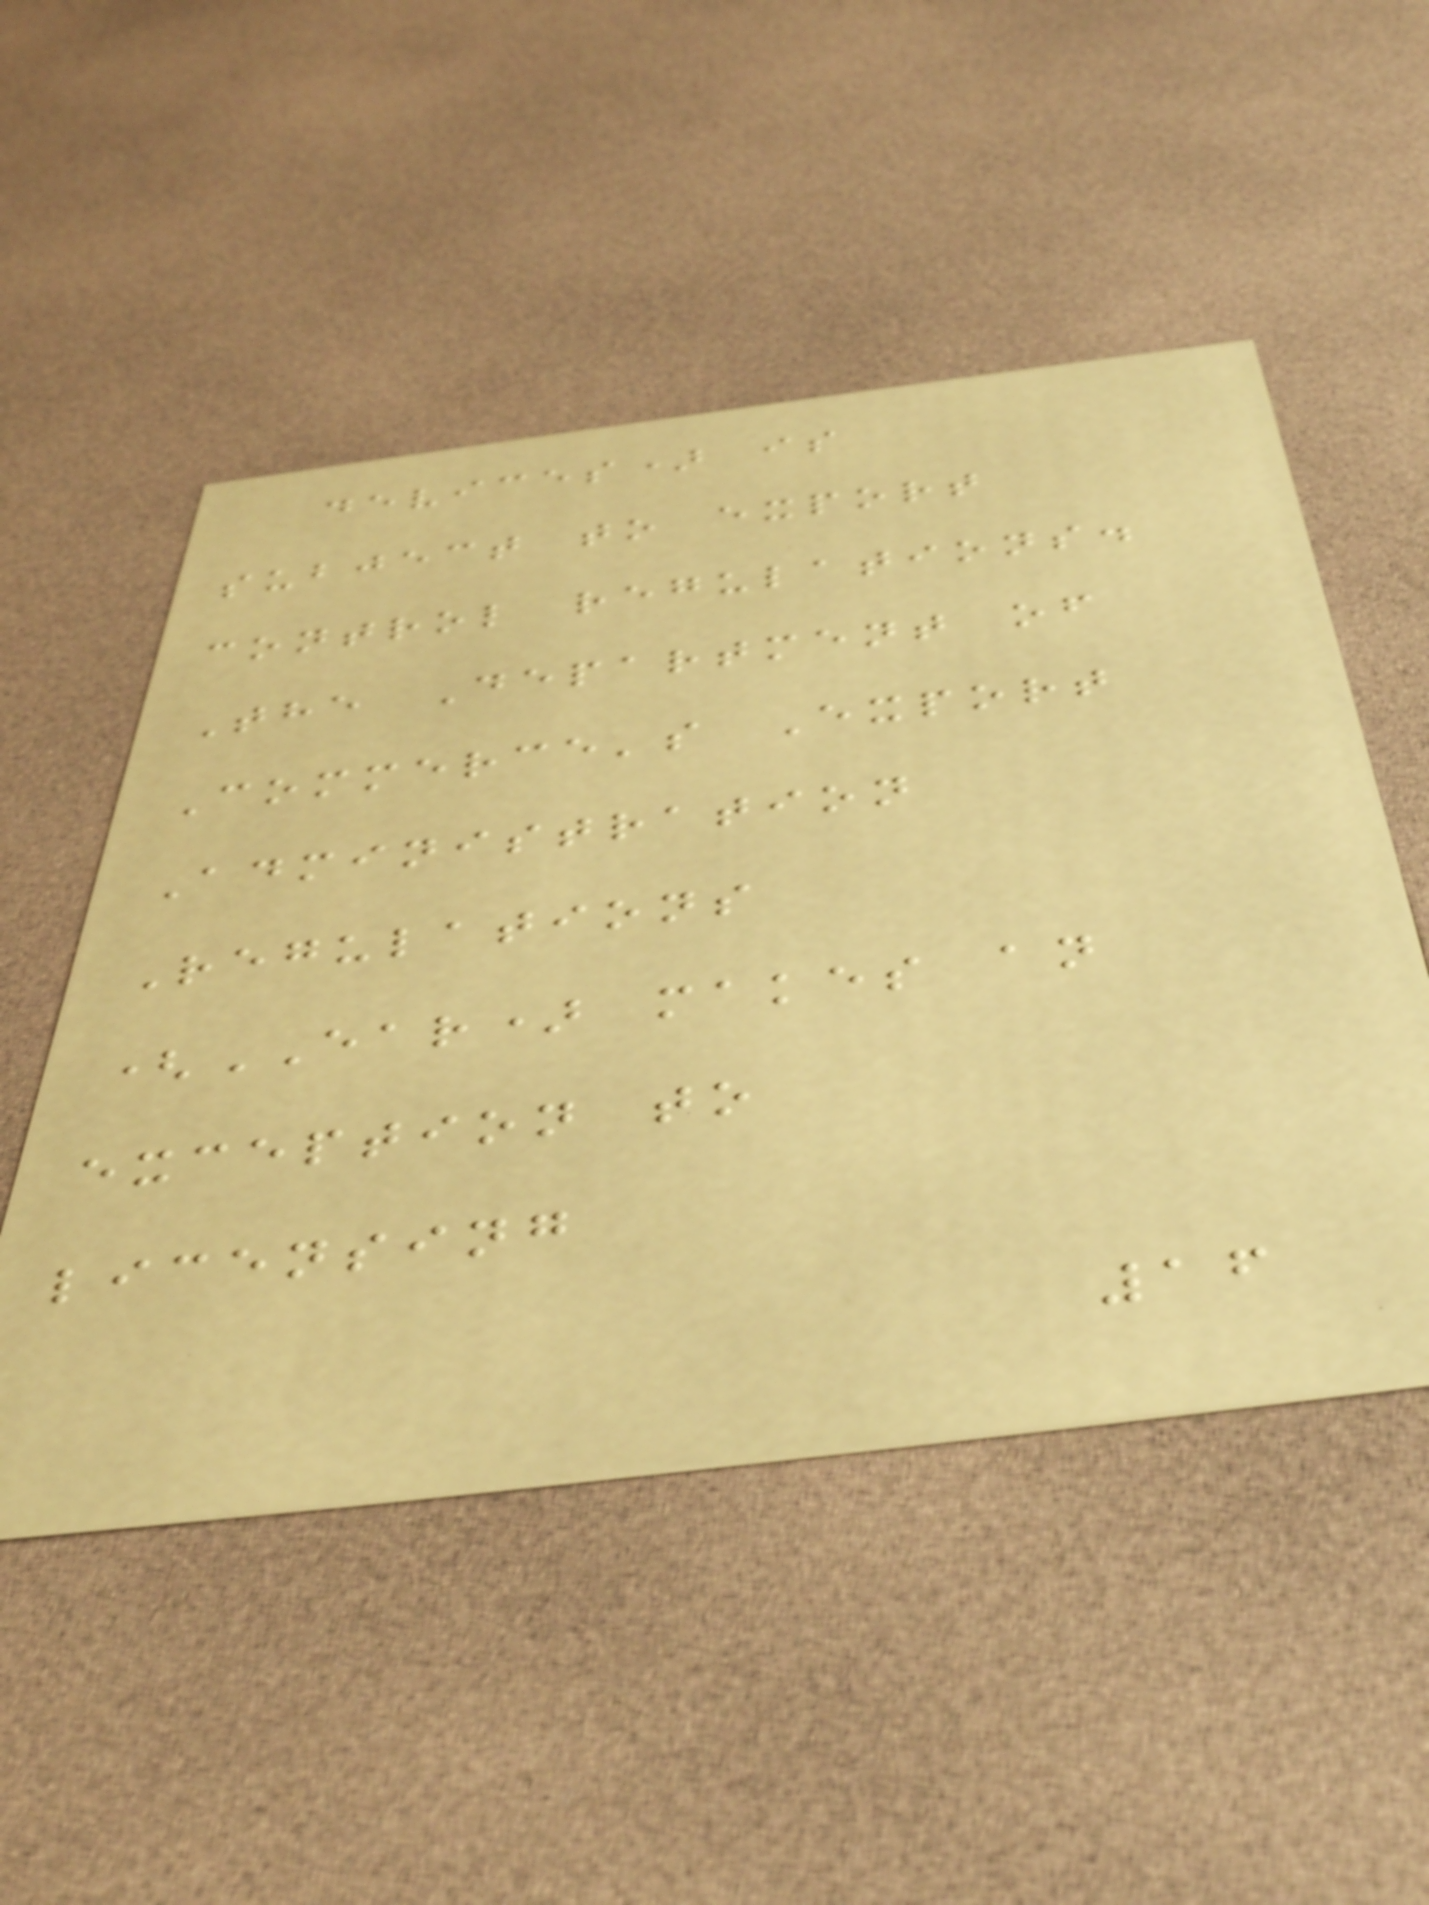devices) is
subject to export
control regulations.
The Department of
Commerce's Export
Administration
Regulations
(EAR) makes an
exception to
licensing
16
